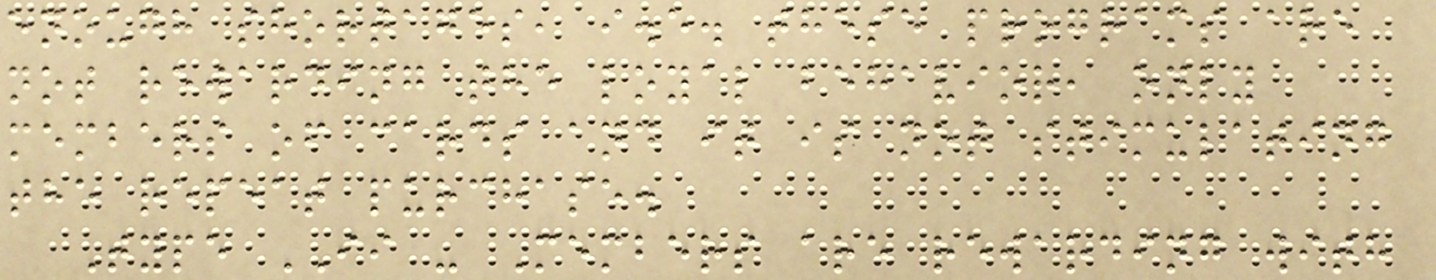enough shortages, i.e. these programs are
not rewarding the loyal behavior, only
members of cards and it is not stimulating
the repeat purchase.
Type II - Members are rewarding with
